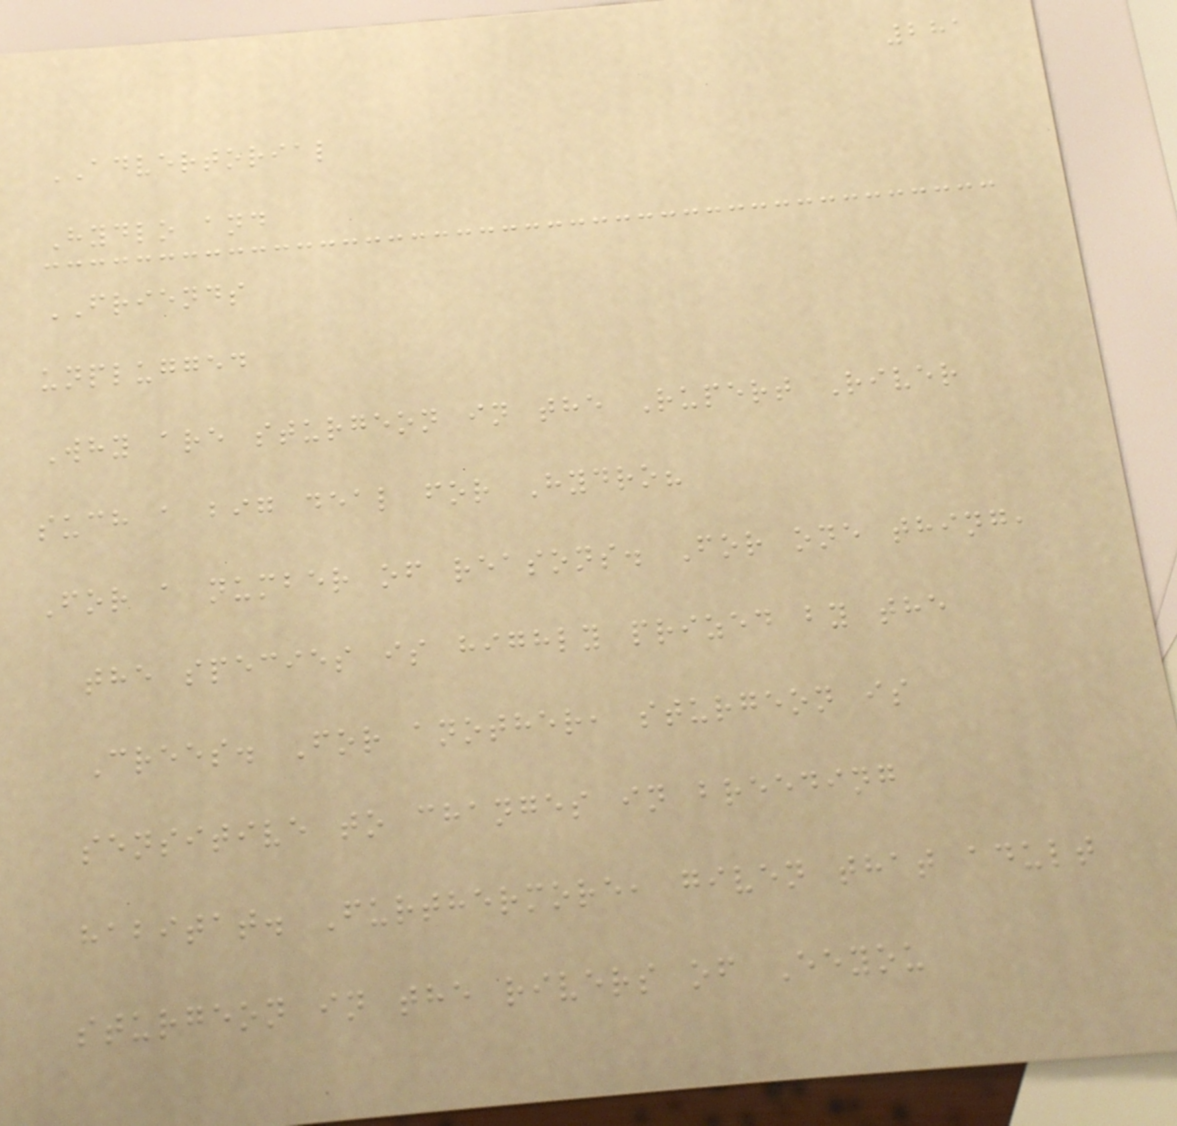281
ADVERTORIAL
Hydlo and
FRIENDS
unplugged
Why are sturgeon in the Rupert River
such a big deal for Hydro?
For a number of reasons. For one thing,
the species is highly prized by the
Crees. For another, sturgeon is
sensitive to changes in breeding
habitat. Furthermore, given that adult
sturgeon in the rivers of Eeyou
